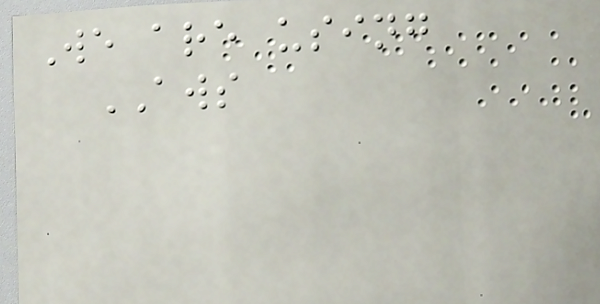We are using
AWS
